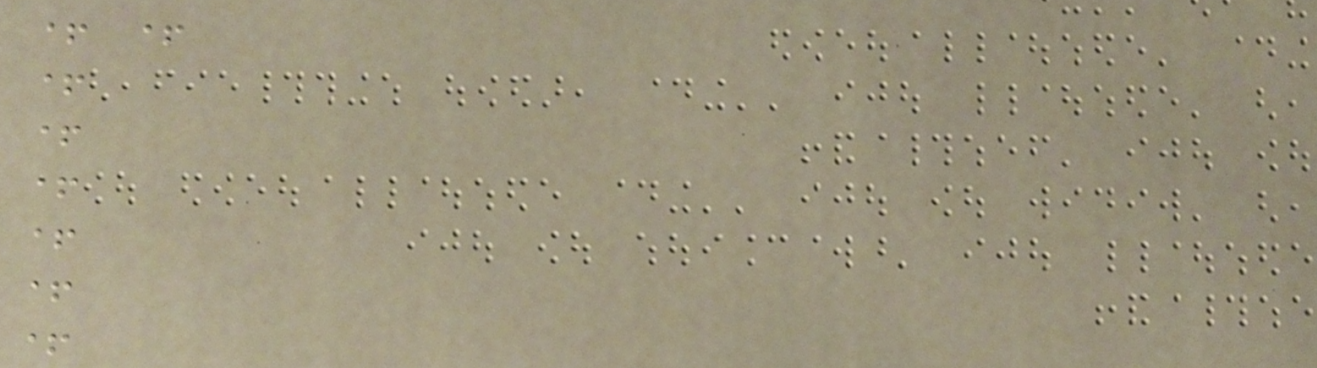+ +
+
+
+
+
+
+
